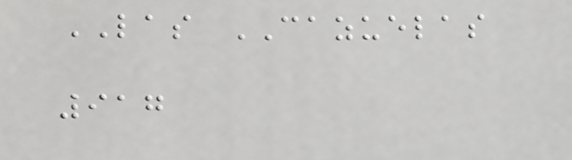LAS CAZUELAS
917
